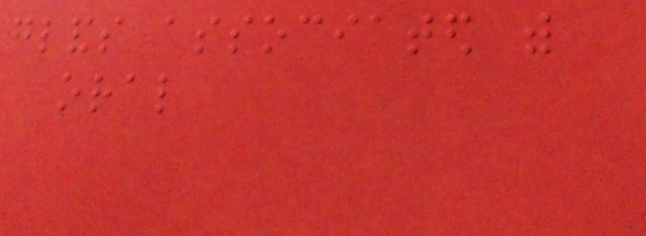glands associated with
oral
